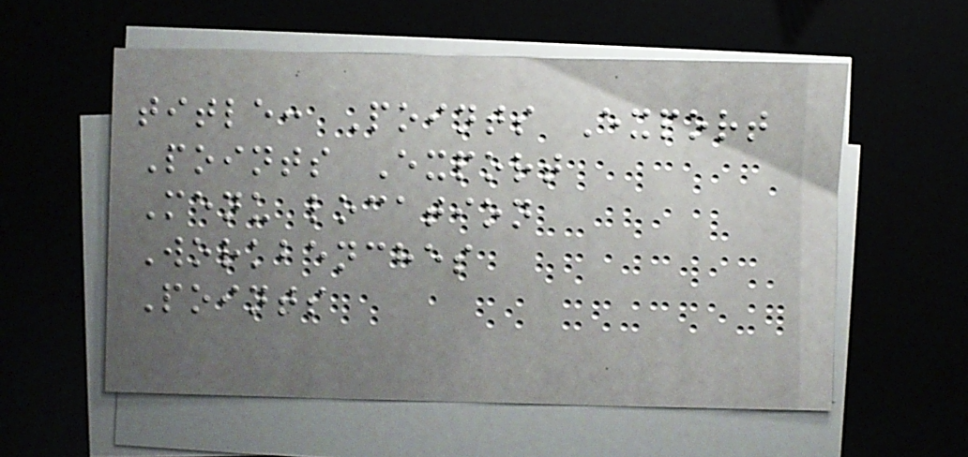title: Points Export
Points Export
Menu location
Workbenches
Points
